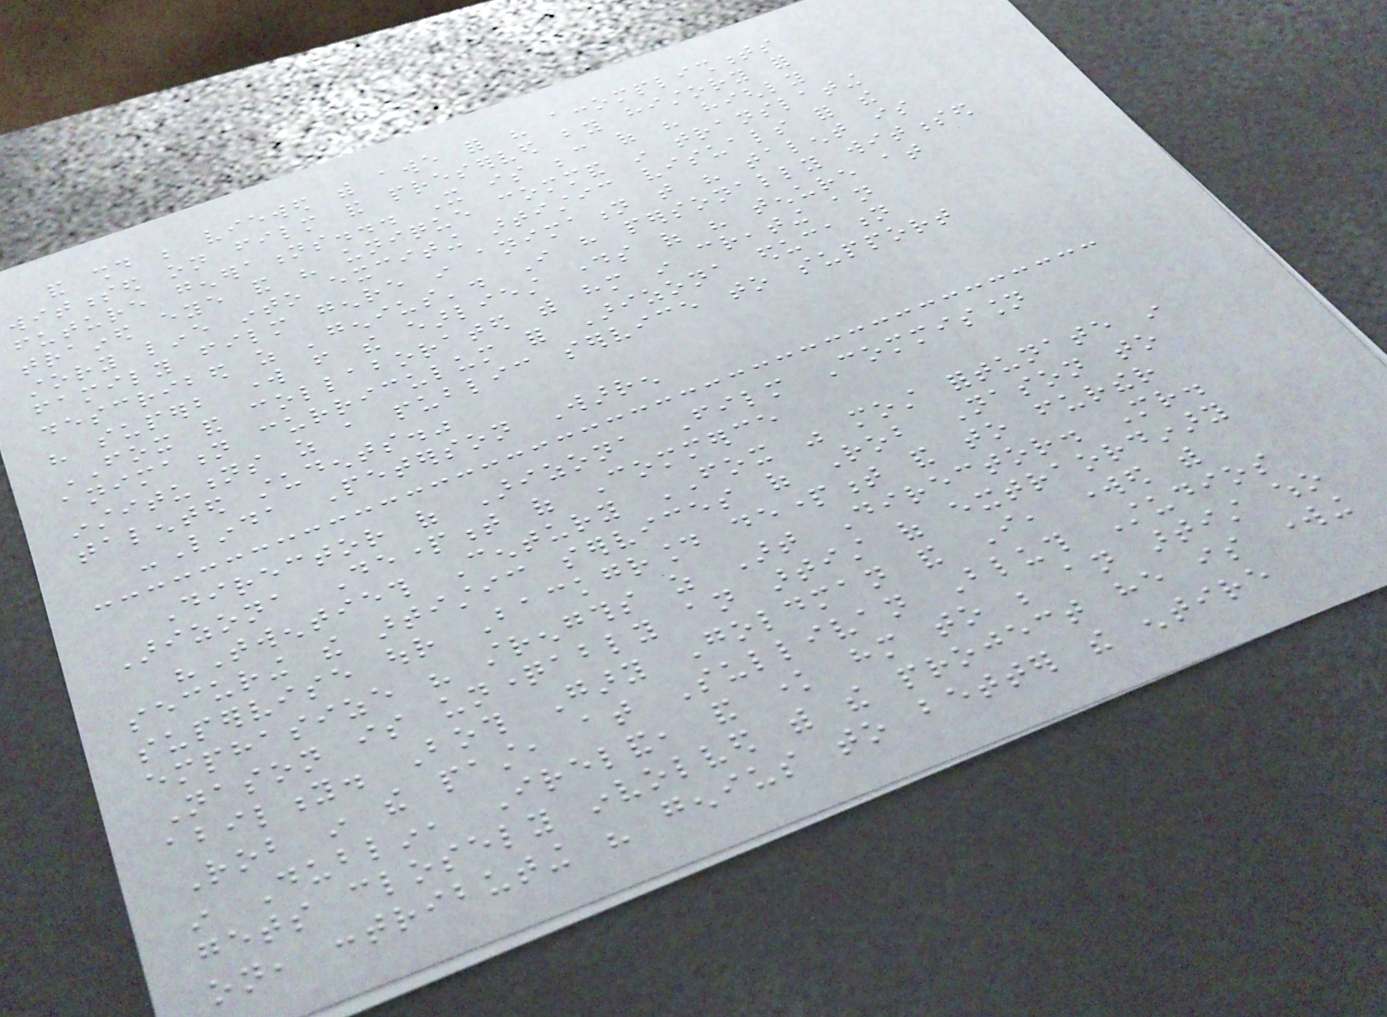and should be viewed with awe for his accomplishments
witnessed on film and preserved by history for
future generations... It is because of his highly
trained eye and his unique command in translating
story line into exciting artistic visuals for the
family film genre in animation that his talent is
described as 'genius'. I have personally witnessed
his superb work from the earliest days of his tenure at
FOX and collaborated with him in creating an
animation curriculum for Arizona education
institutions as a public service to support
talented students."
-Linda Peterson Warren
Director of Arizona Film Commission
Arizona Department of Commerce
"Twentieth Century FOX was most fortunate in
securing the artistic services of Rob Nason to
supervise our Background department and to further
emphasize his strengths as Art Director. Mr.
Nason is unquestionably an artist of extraordinary
ability. Both Gary Goldman and I, worked with
Rob in the past, at Sullivan Bluth Studios
in Dublin, Ireland, and know him to be an artist who
gets closely involved with the project he is working
on, contributing his genius to better the entire
